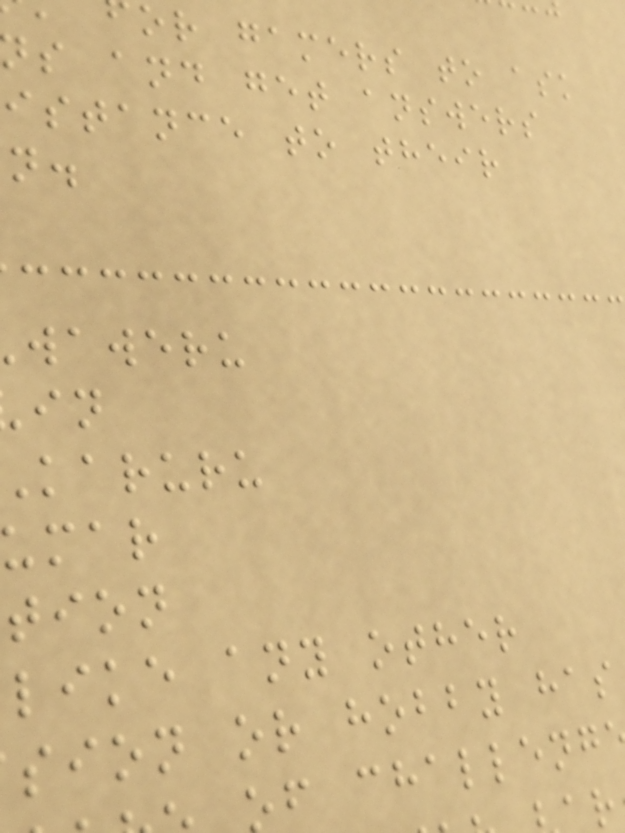or gamers to ask
s and get answers
istance to their
waweru
karuru
umar
tion
like any other
sion or hobby has
f challeng
